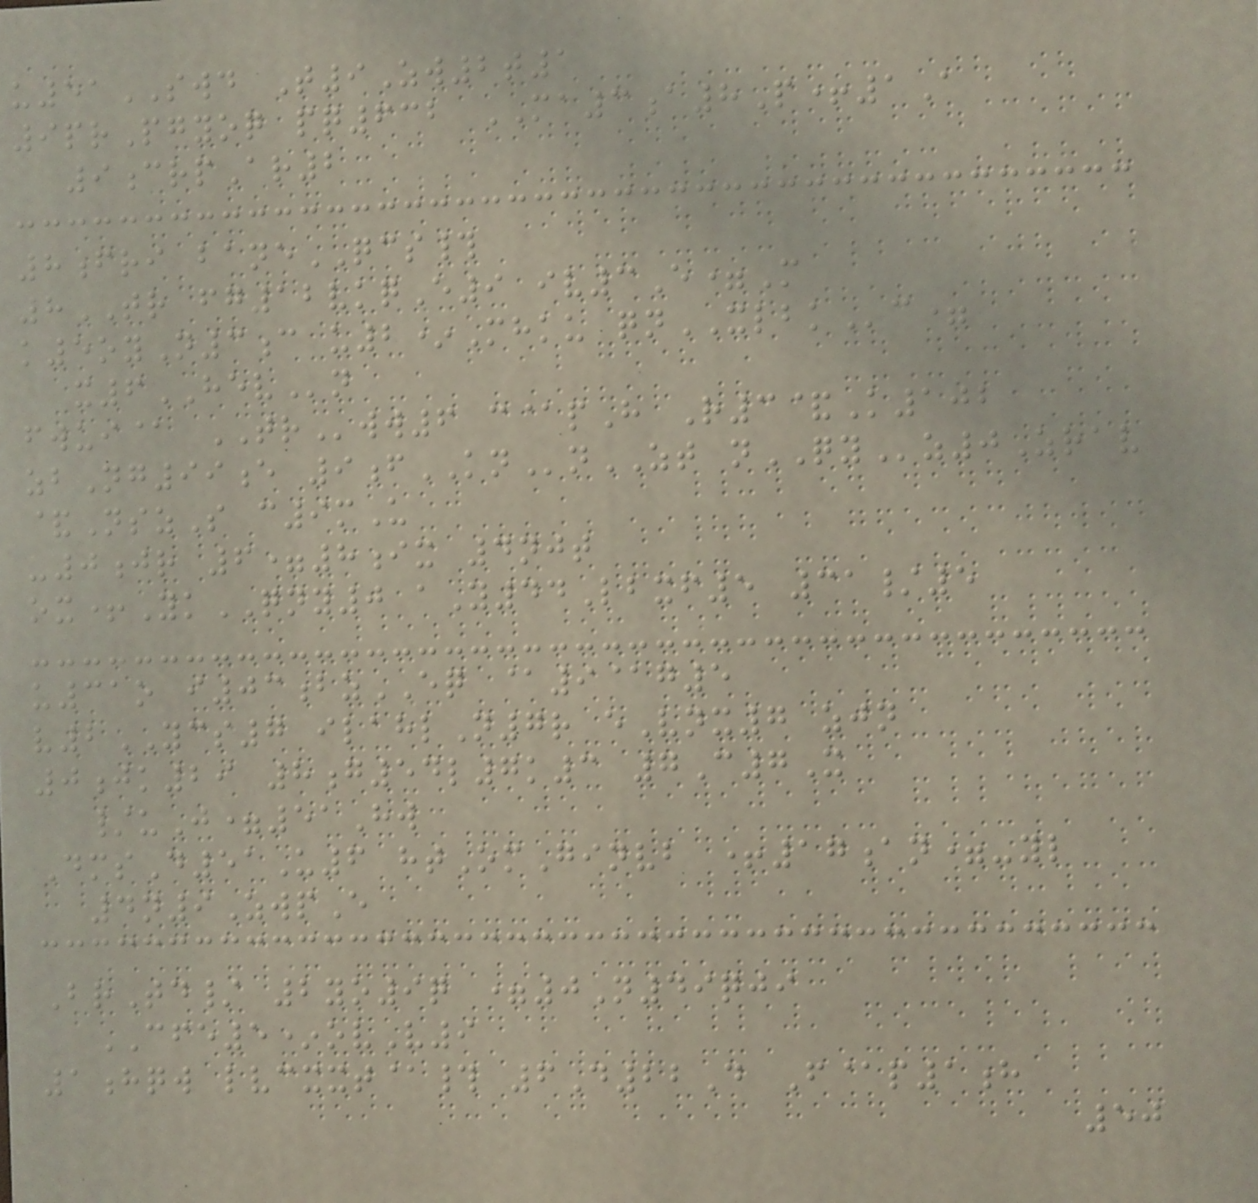u51SWD T9Zw2t1
9prPgyoq pq632 MA3a8P+1A
9crpAr2
8fri baneQCS#
8TR fg12vkqE9 iv3E=M
k5oyN3c u2*Mhku qnXLBKc=
x6HEVn
fwui@ TRww6 c@pH R3&K102
zbNg99e 9fKNnZT nQYz0Zrav
&NszS c9mU
-0jr 6=8ix 4njt
ox+YkQNY0 aY44Lbxf5 31/5
u31o i03bzEQ @9@g5
v2YCS7 ilahlN7r eVnx7 zjn
0jk29 8g54l7k3 7C7X
/uJ=51Hw
DmsD51U6 htOmGinvb +17an=-yl
4n9ZwpE
BrTd/ 2yo9q =0N49qji
CFE5*ovV9
1hqw lvcxxt@# 6D22D F@p1h
50
